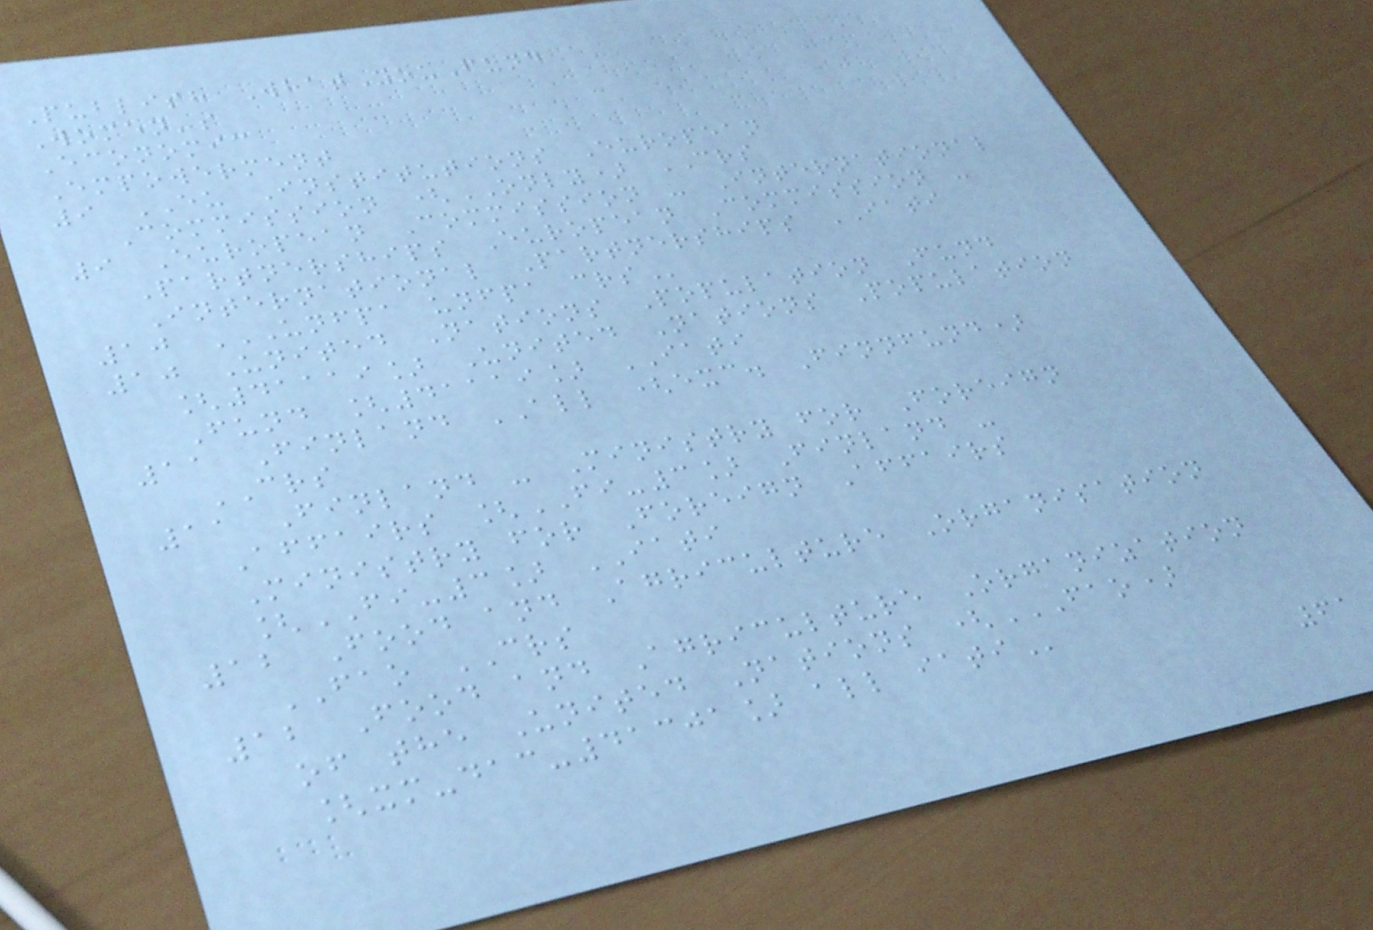Publish WhatYouFund
Women's
Economic
Empowerment
9 EU Institutions European
Commission (ONLY) CRS
9 European Commission - International
Partnerships European Commission -
International Partnerships IATI
10 UNFPA UNFPA CRS
10 United Nations Population Fund
[41119] United Nations Population
Fund [41119] IATI
11 Finland ALL (exc. Finnfund)
CRS
11 Finland - Ministry for Foreign
Affairs [FI-3] Finland -
Ministry for Foreign Affairs
[FI-3] IATI
12 Food and Agriculture Organisation
FAO CRS
12 Food and Agriculture Organization
of the United Nations (FAO)
[XM-DAC-41301] ALL IATI
61
